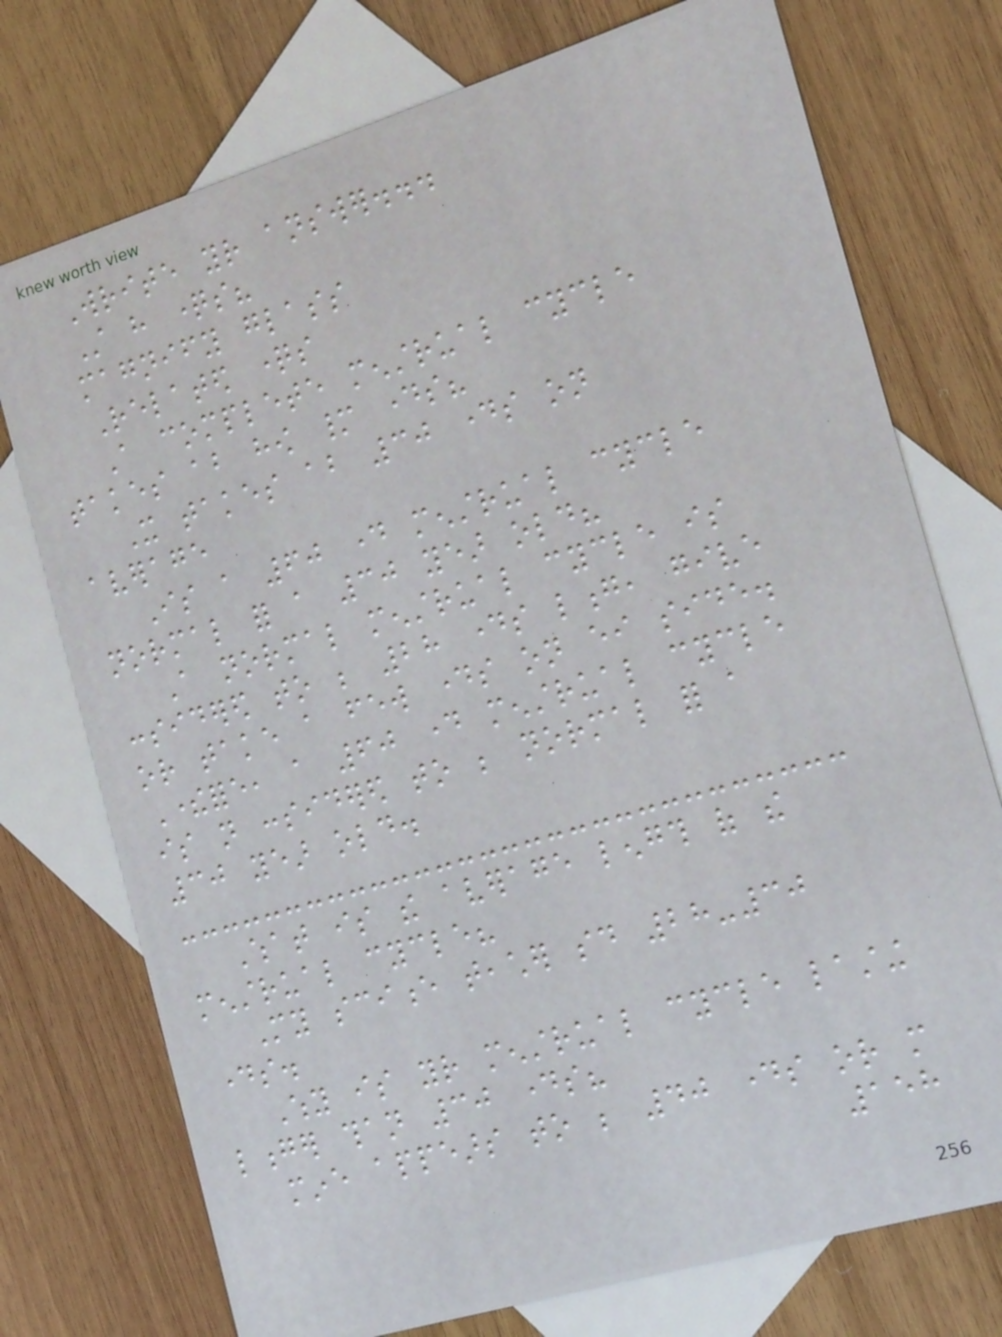Write your answer...
Still have questions?
magnify glass
Related questions
A complete menstrual cycle
takes about how many days?
It takes about 30 days on
average
Is a 60 day menstrual cycle
normal for a 30 year old?
A normal menstrual cycle is
considered to be 28 days long, give
or take a few days on either side.
Therefore, a 60 day menstrual cycle
is not considered to be normal for a
30 year old.
What is the average length of the
menstrual cycle?
My science teacher said 28-30
days.
Why is your menstrual cycle lasting
longer than 30 days?
mine appears to be 40 days or more
158
